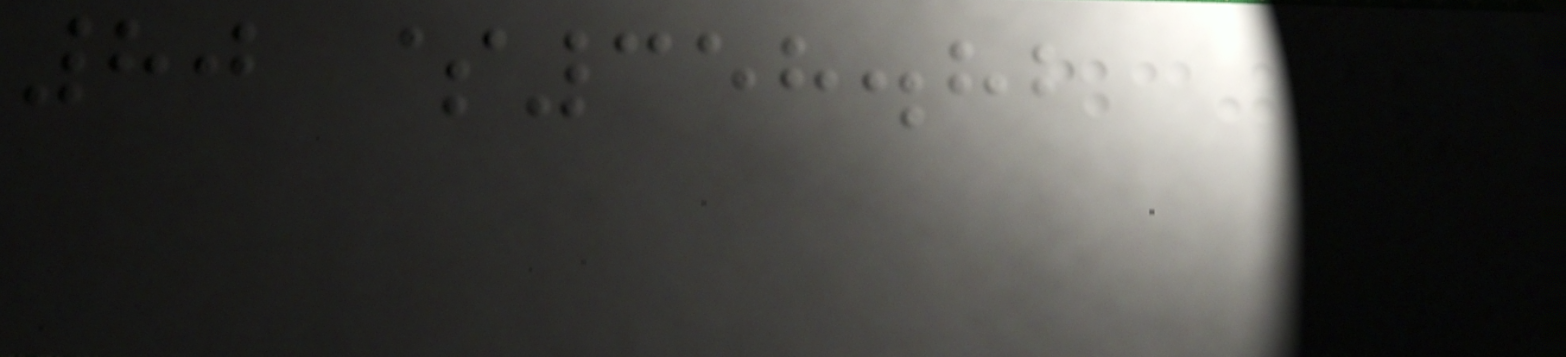80 $358.82
